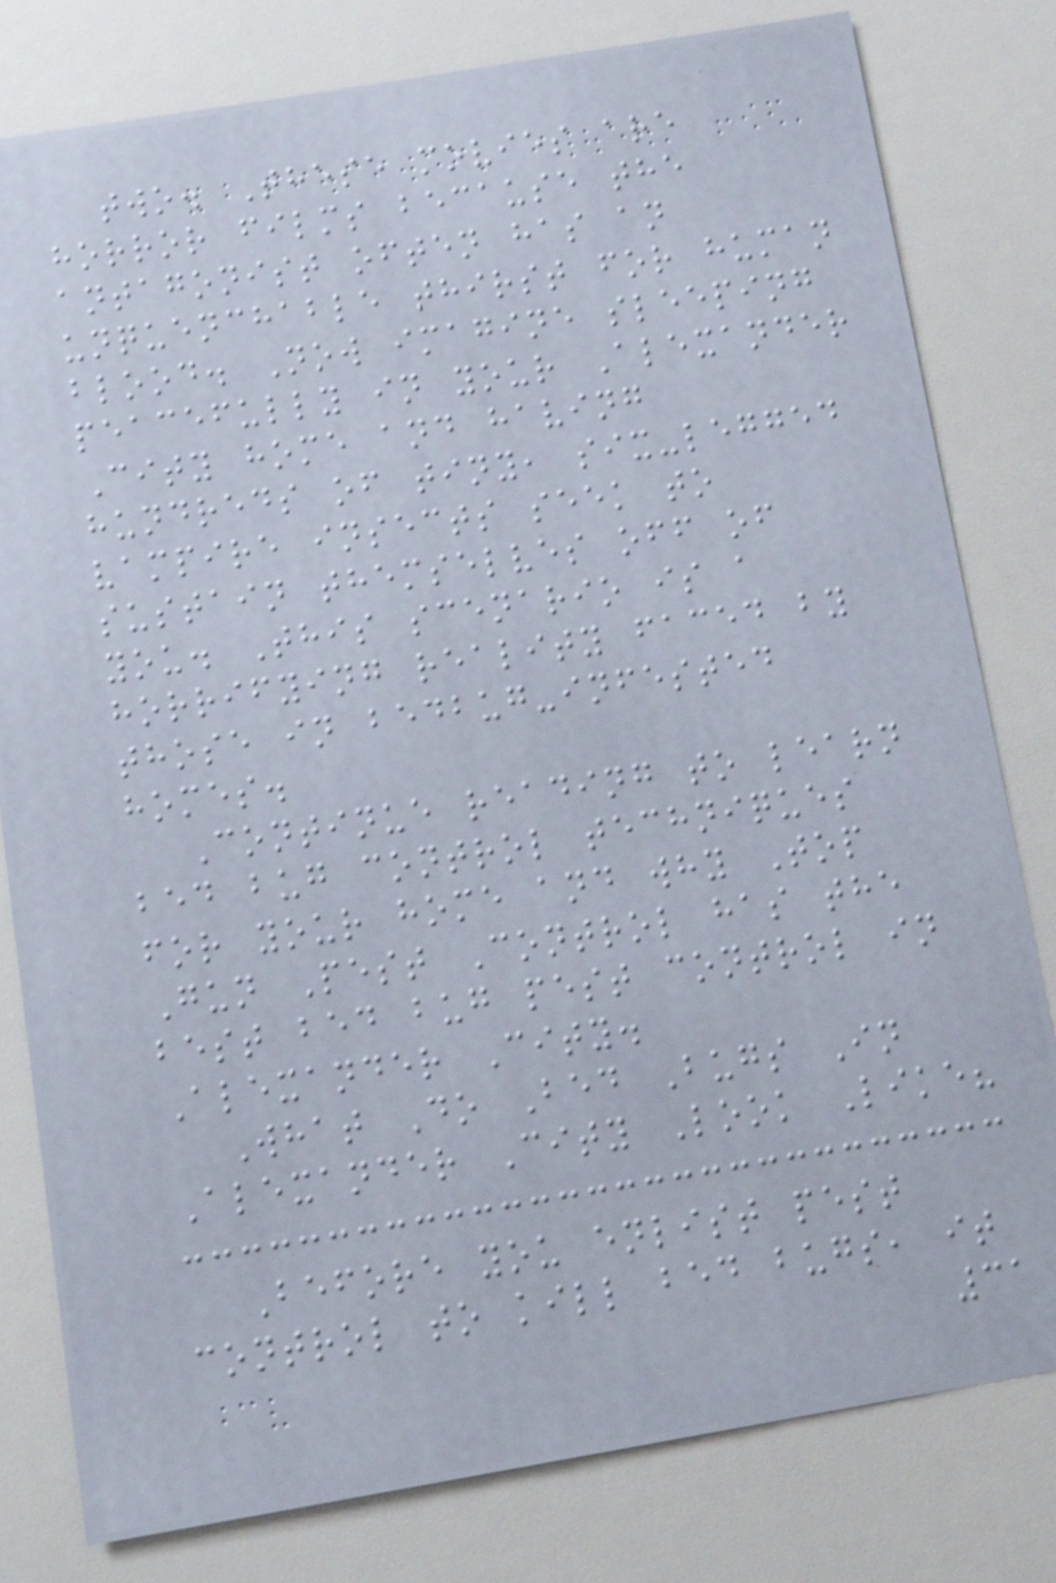two. These movies are
horror films because the
antagonist often has an
unquenchable thirst for human
blood. Now imagine sleeping
peacefully in your Alexander
City home and having
hundreds of tiny, six-legged
vampire insects seek to
sustain themselves off of
you. This scenario is a
horrifying reality faced by
those in bedbug-infested
homes.
Continue reading to learn
bed bug control techniques
for your home and why Top
Gun Pest Control has the
best bed bug pest control in
Alexander City.
What Do Bed Bugs In
Alexander City Look Like?
Before you enlist pest
control to kill bed bugs, it
31
